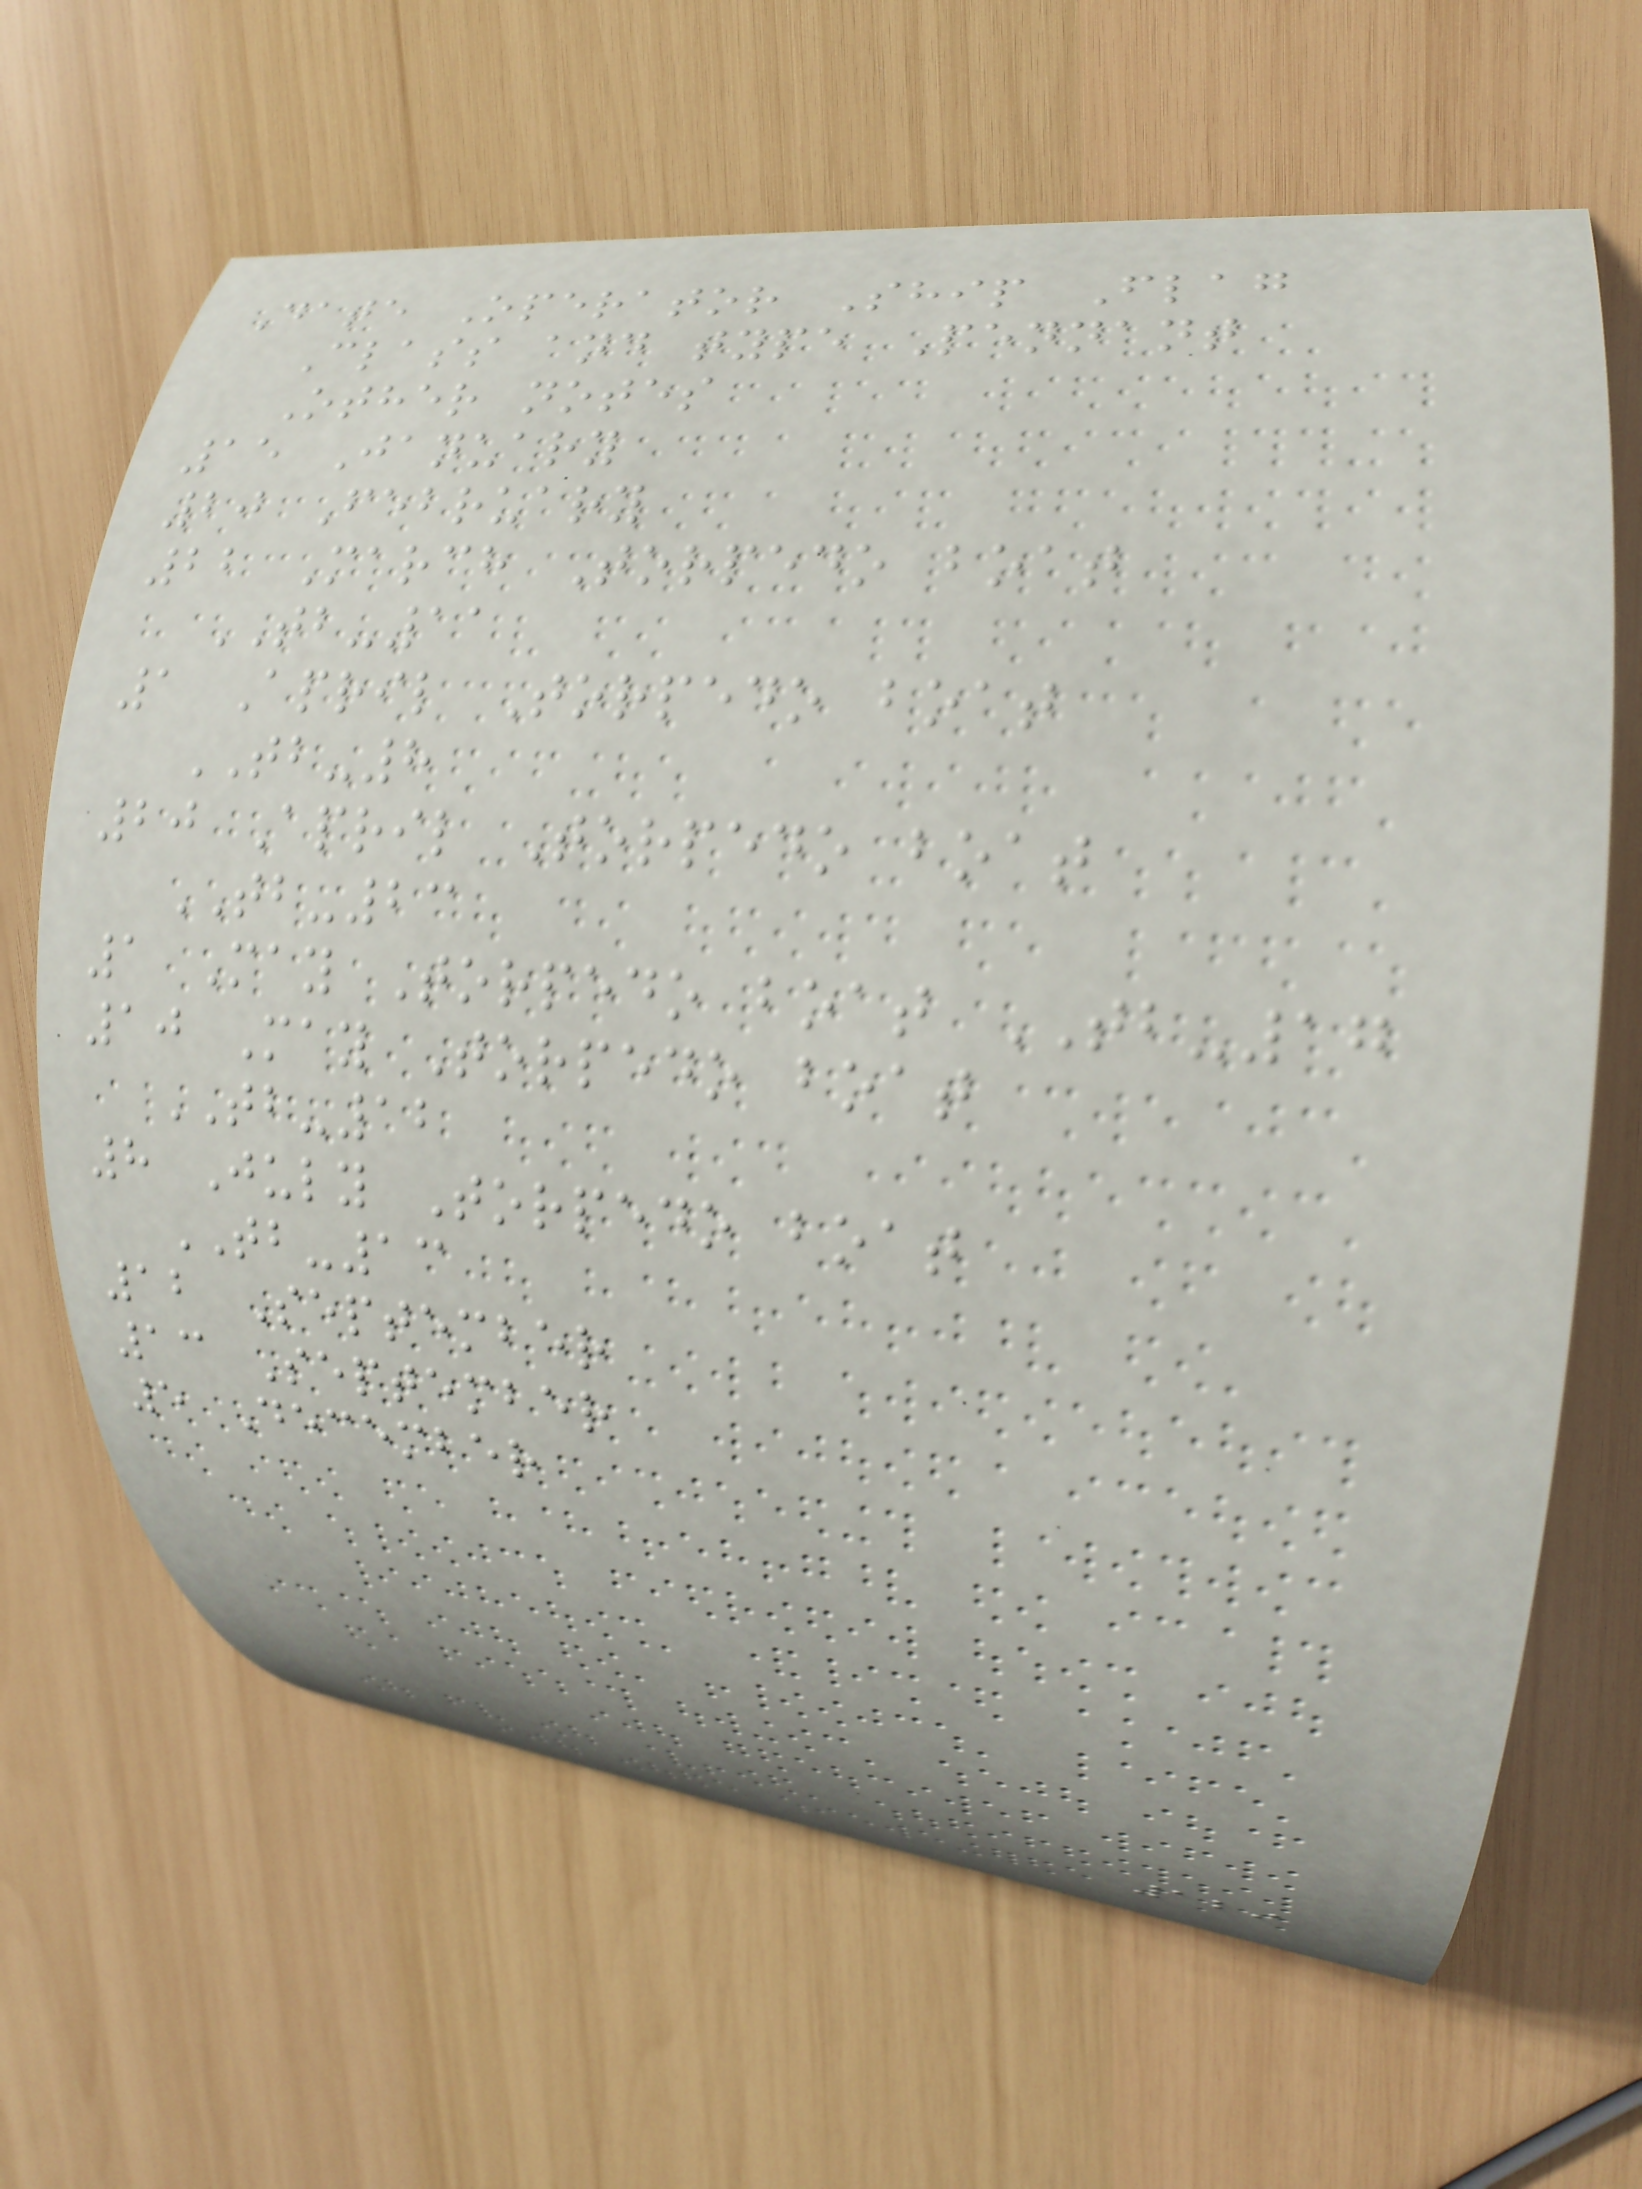Date Operator Ship Flag
Class and type Pennant
Other notes
15 January
20 February
22 March Torpedo boat
TB-11
1 April Torpedo boat
TB-8
20 April Torpedo boat
TB-23
1 May Torpedo boat TB-17
10 May Torpedo boat
TB-12
8 July Torpedo boat
TB-13
12 September
13 September
5 December
129
